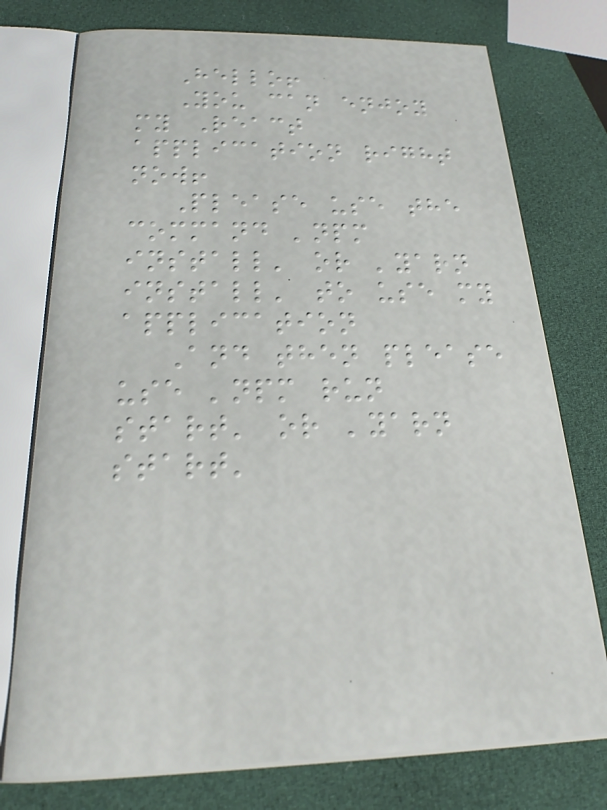Hello!
You can enjoy
my React
application right
now!
Please use the
command 'npm
install' or 'yarn
install' to use my
application
And then please
use 'npm run
start' or 'yarn
start'
